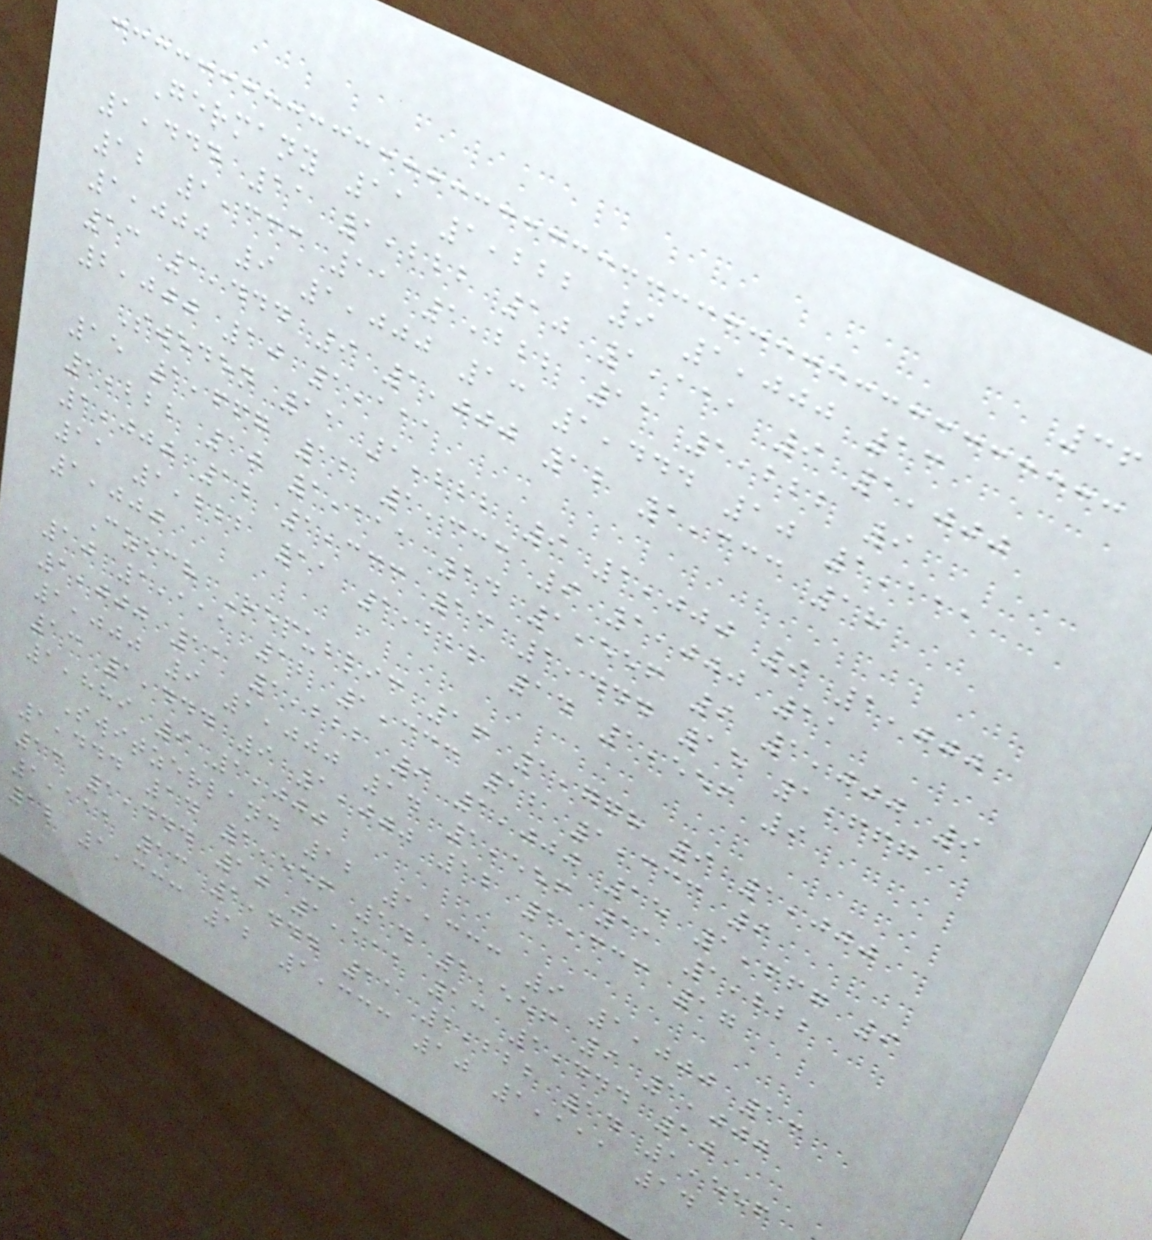36
Germany 11 1,222 9 1,000 13
1,444 11 1,222 10 1,111 9 1,000
12 1,333 11 1,222 11 1,222 9
1,000 9 1,000 13 1,444 10 1,111
13 1,444 9 1,000 12 1,333 18
2,000 10 1,111
Sweden 11 1,222 9 1,000 9 1,000
15 1,667 12 1,333 9 1,000 11
1,222 10 1,111 14 1,556 9 1,000 9
1,000 12 1,333 13 1,444 15 1,667
11 1,222 11 1,222 14 1,556 9
1,000
Czech Republic 16 1,778 9 1,000
10 1,111 12 1,333 12 1,333 9
1,000 11 1,222 9 1,000 15 1,667 9
1,000 9 1,000 14 1,556 11 1,222
13 1,444 9 1,000 12 1,333 17
1,889 9 1,000
Switzerland 12 1,333 9 1,000 13
1,444 14 1,556 14 1,556 9 1,000
13 1,444 10 1,111 13 1,444 10
1,111 13 1,444 11 1,222 14 1,556
12 1,333 12 1,333 10 1,111 14
